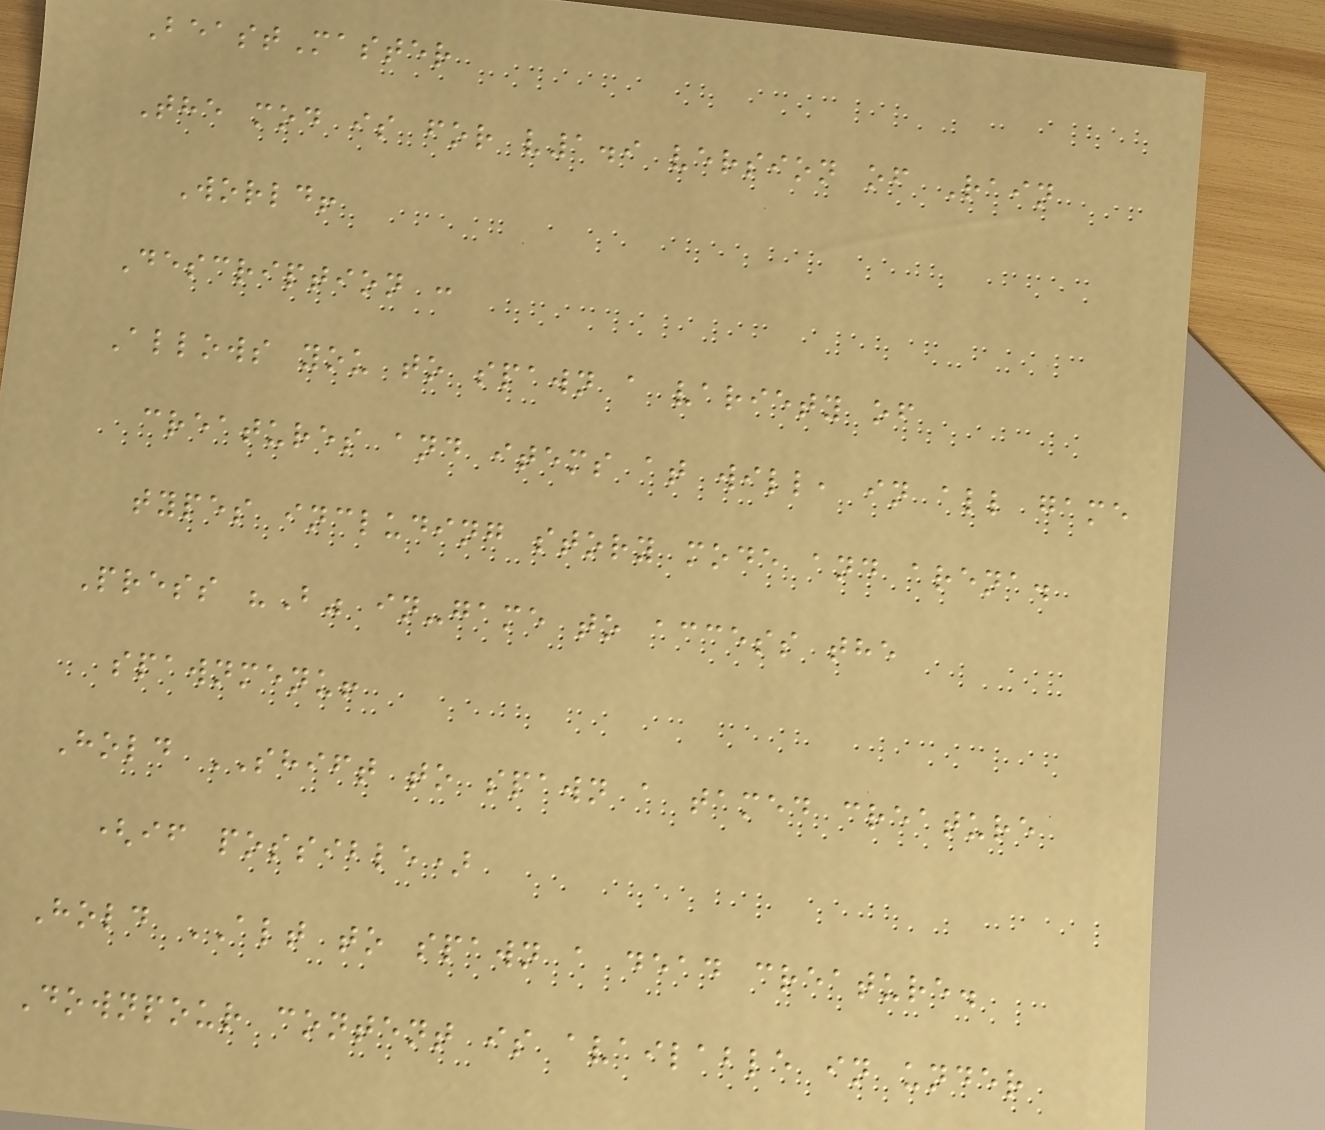BeastMaster
The mod is for v1.9 version of Rain
World!
Description :
Allows you to spawn a variety of
creatures and items at will, in all game
types including story mode and arena.
Press "B" in-game to access the
spawnmenu!
Hold SHIFT to spawn a tamed creature
(if possible)
Hold ALT to spawn a dead creature.
Downpour content is available in under
